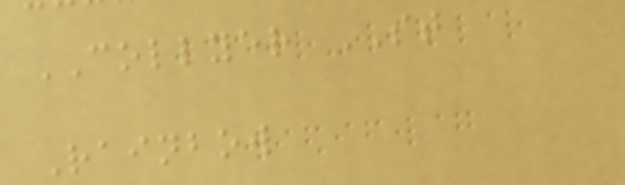COLLYER ST
Rainbow
